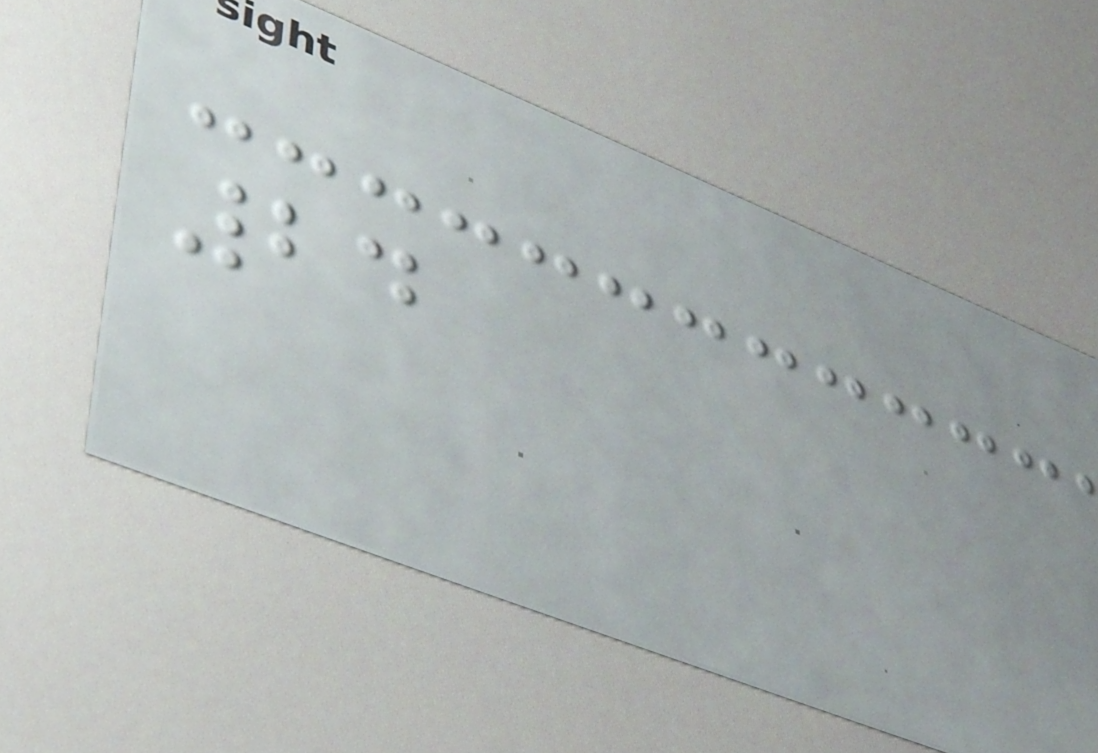24
